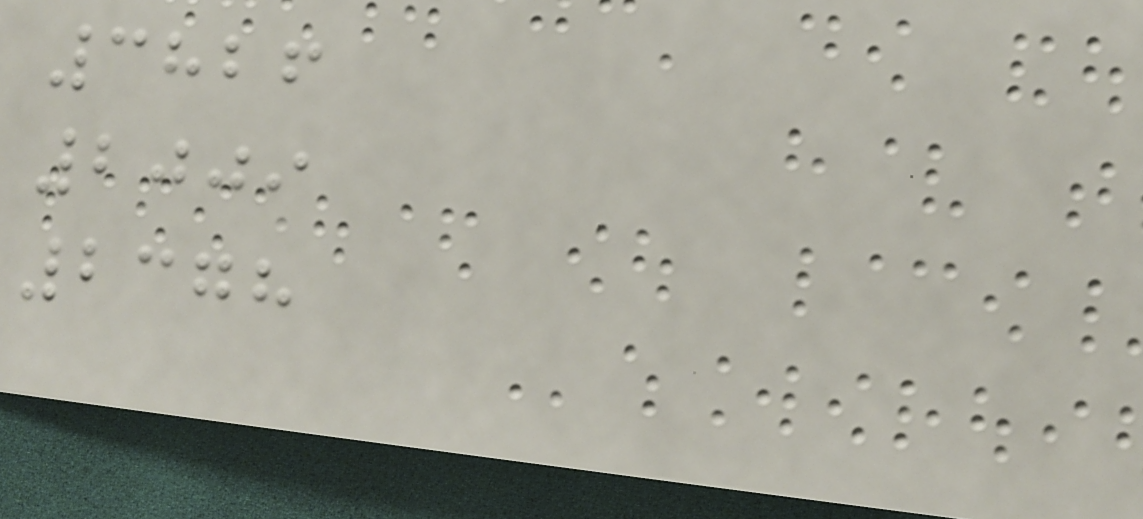3826
2009
2378
